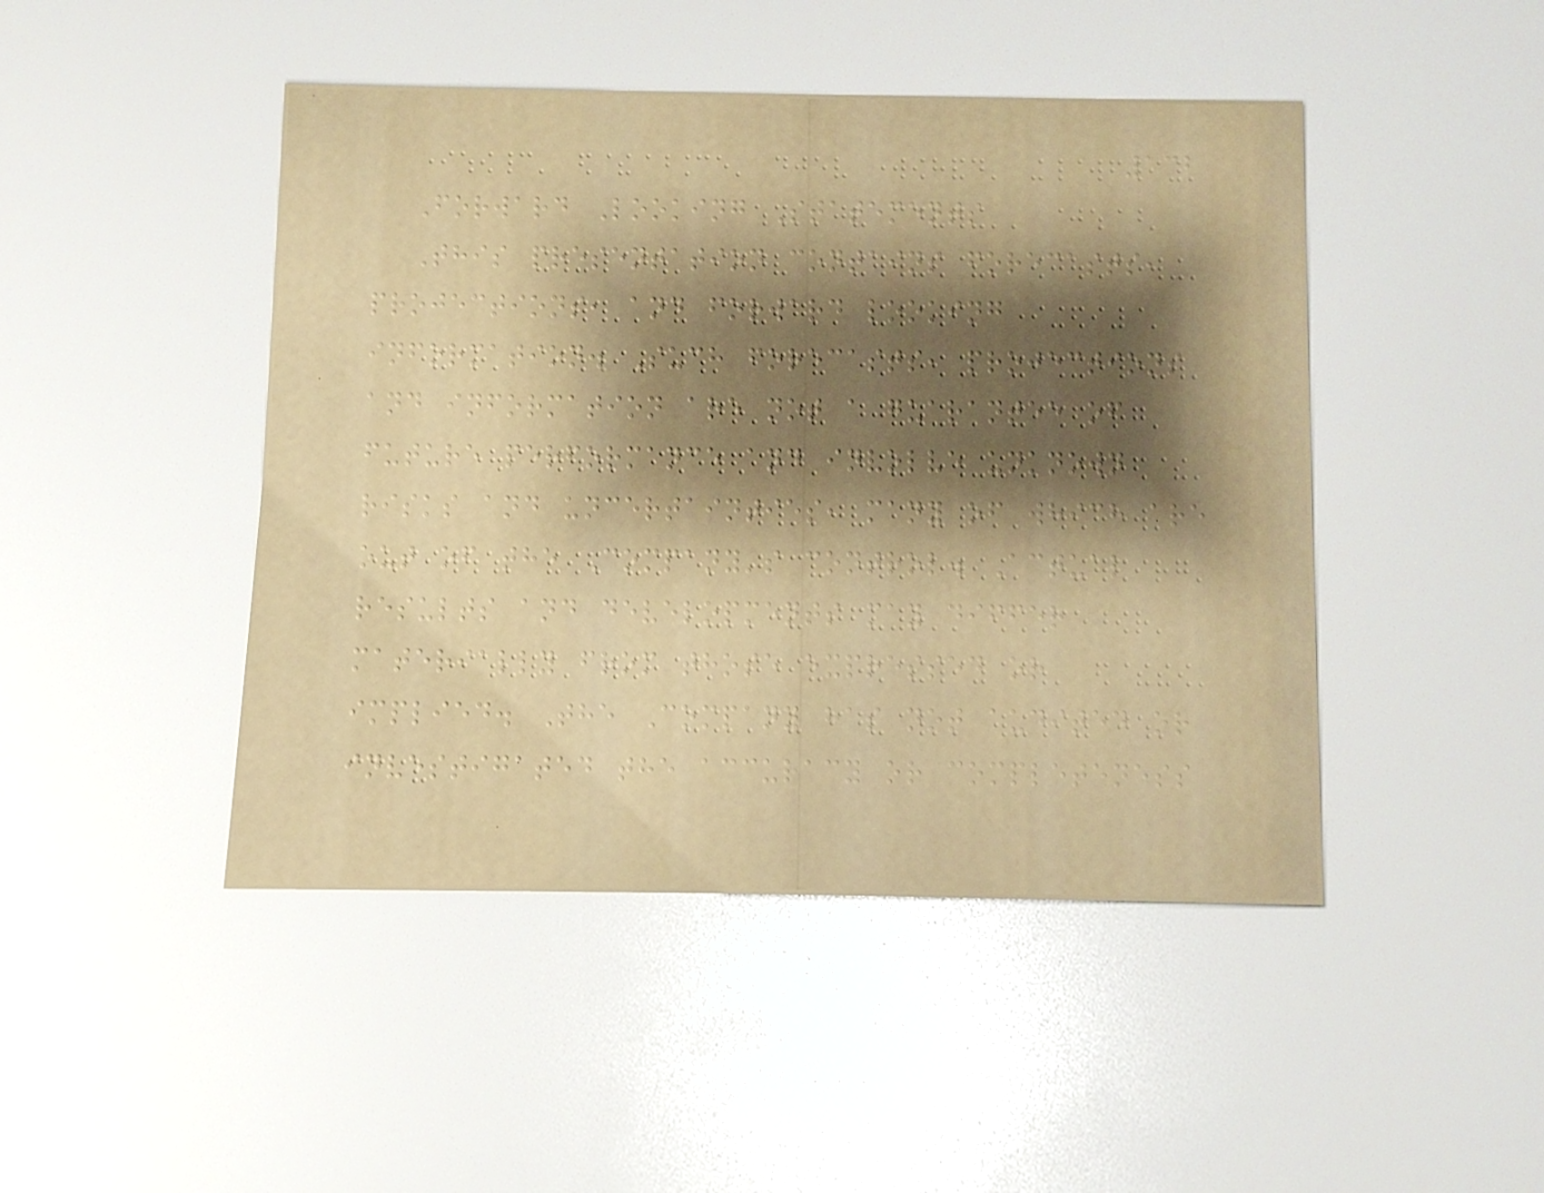132
Forward Looking Statements
This presentation contains forecasts,
projections, and forward looking
information. Such forecasts, projections
and information are not a guarantee of
future performance and involve unknown
risks and uncertainties, many of which are
out of the Company's control. Actual
results and developments may differ
materially from those expressed or
implied. The Company has not audited or
investigated the accuracy or completeness
